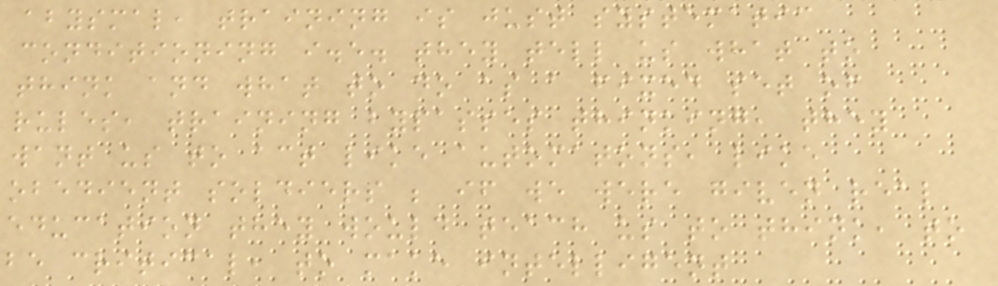abysmal, training is just systematic
conditioning i.e. they tell us what to
think and what to do as a fixed set of
rules, training bypasses thinking, they
want us to act like automatons, like
obedient soldiers ; if we were given real
education they would teach us to think, to
be critical, to make intelligent
